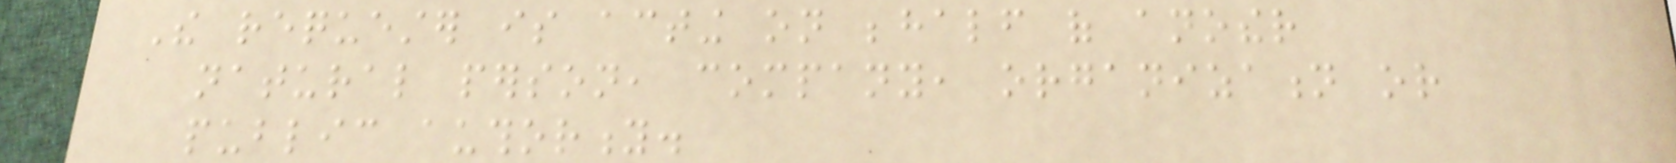The requester is acting on behalf of another
natural person, company, organization or
public authority.
